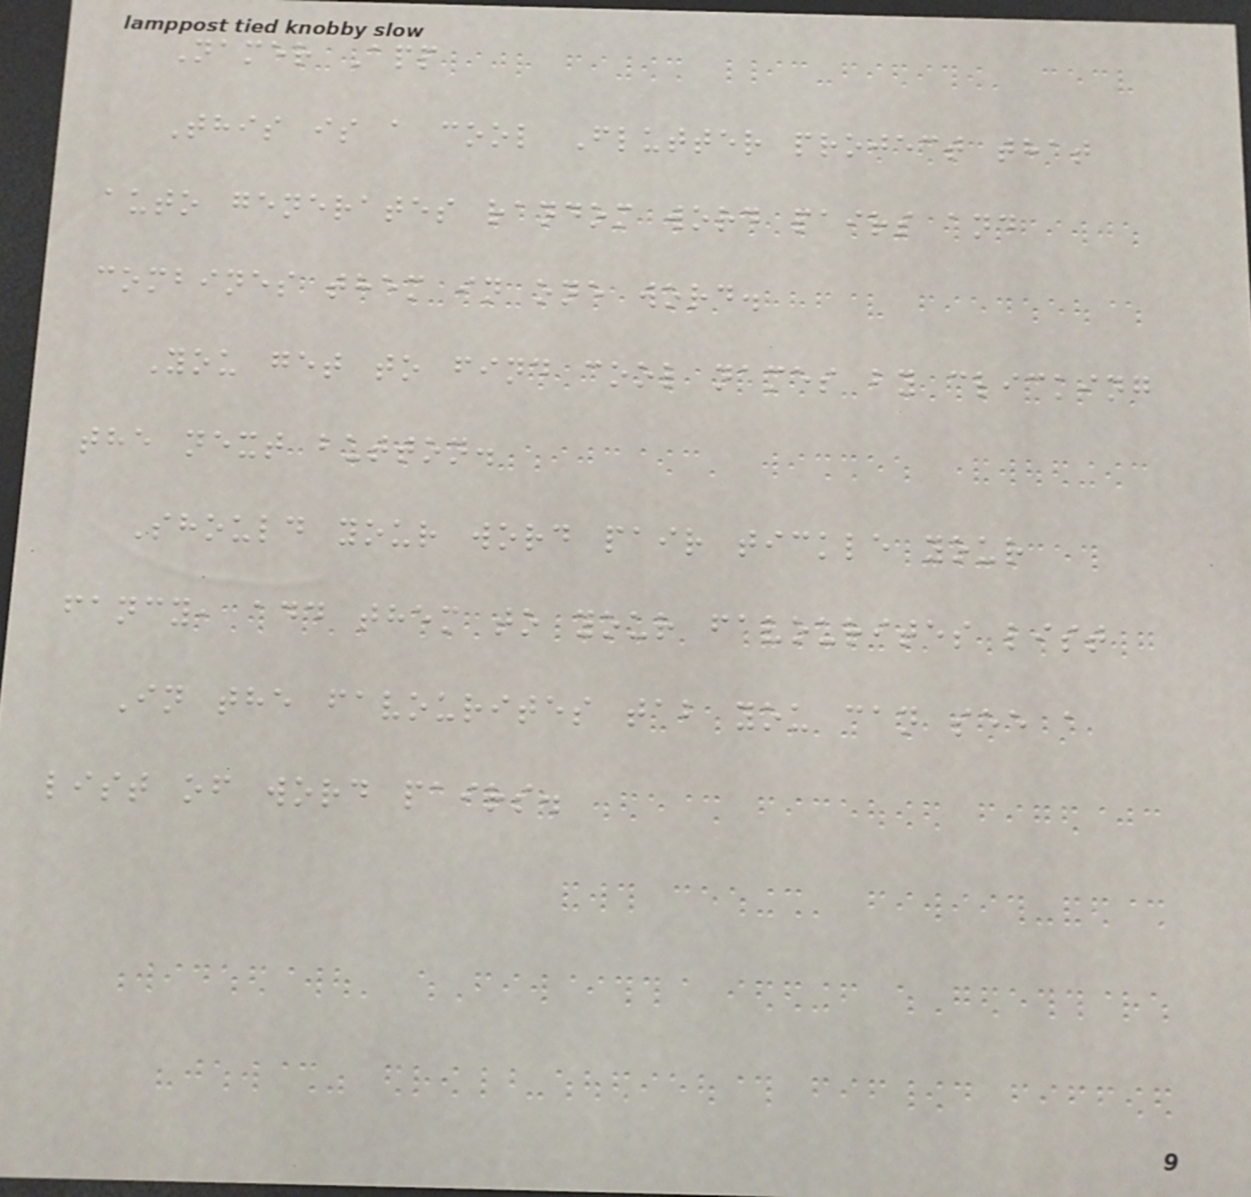Namer App
This is a cool Flutter project that
auto generates random word pairs and
combines them in one word.
You get to find cool names by clicking
the next button.
Should your word pair tickle your
fancy, add them to your favourites list
In the favourites tab you can see a
list of word pairs.
